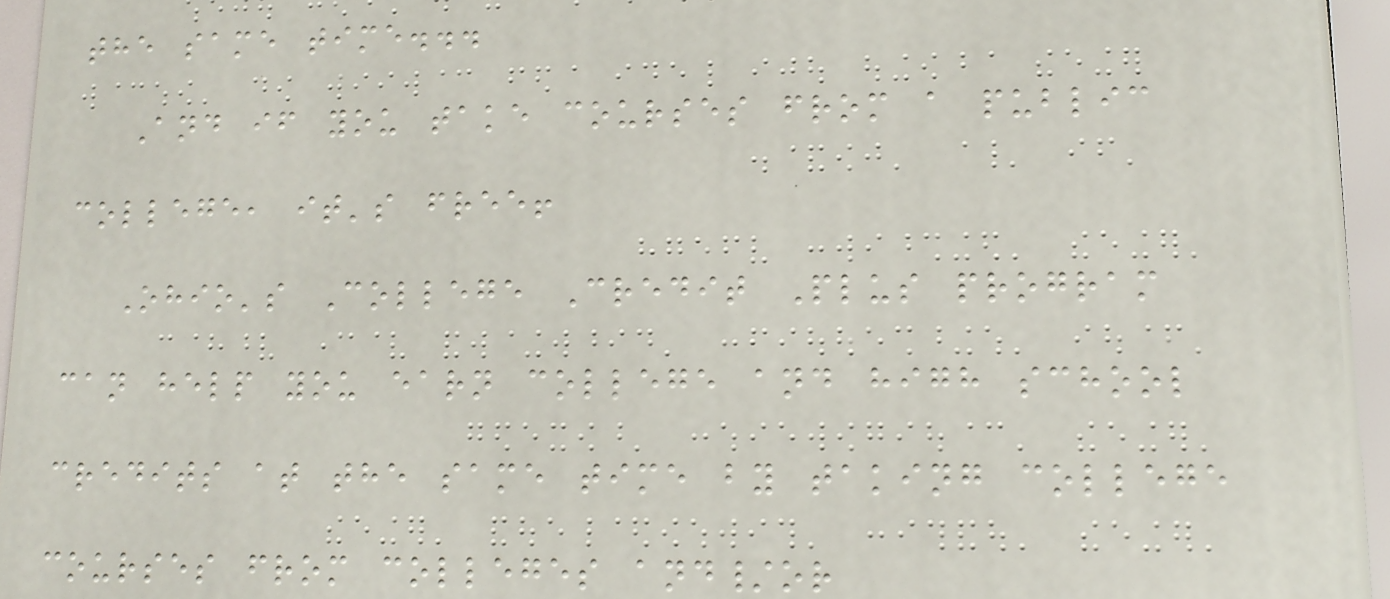the same time...
And if you take courses from a public
college, it's free!
Ohio's College Credit Plus program
can help you earn college and high school
credits at the same time by taking college
courses from colleges and/or
